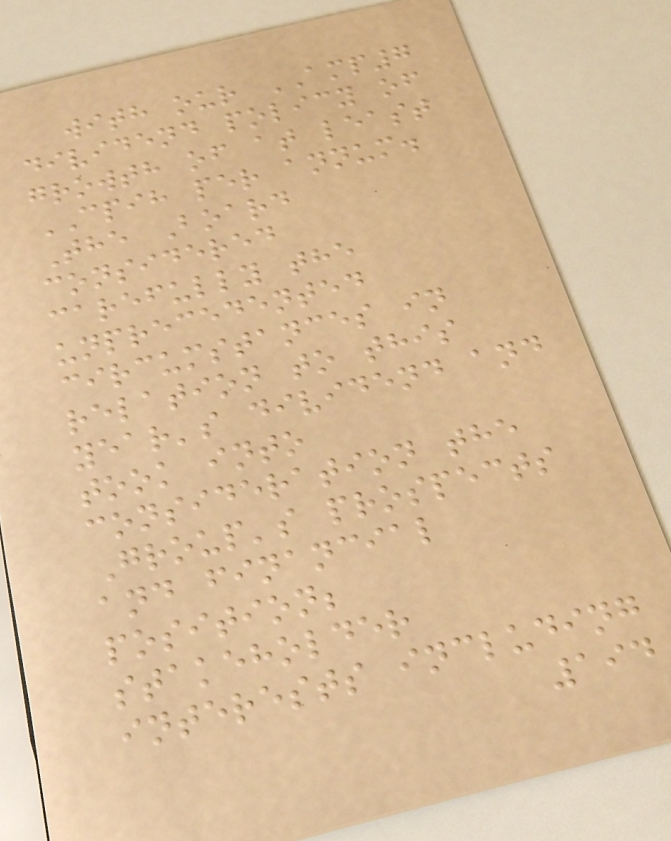with our AMP7
dividend policy of
growth of at least
CPIH per annum.
The Board
considered
carefully the
unprecedented
circumstances in
relation to this
year's dividend and
took into
consideration the
Group's prospects
and financial
position;
stakeholder
interests including
194
